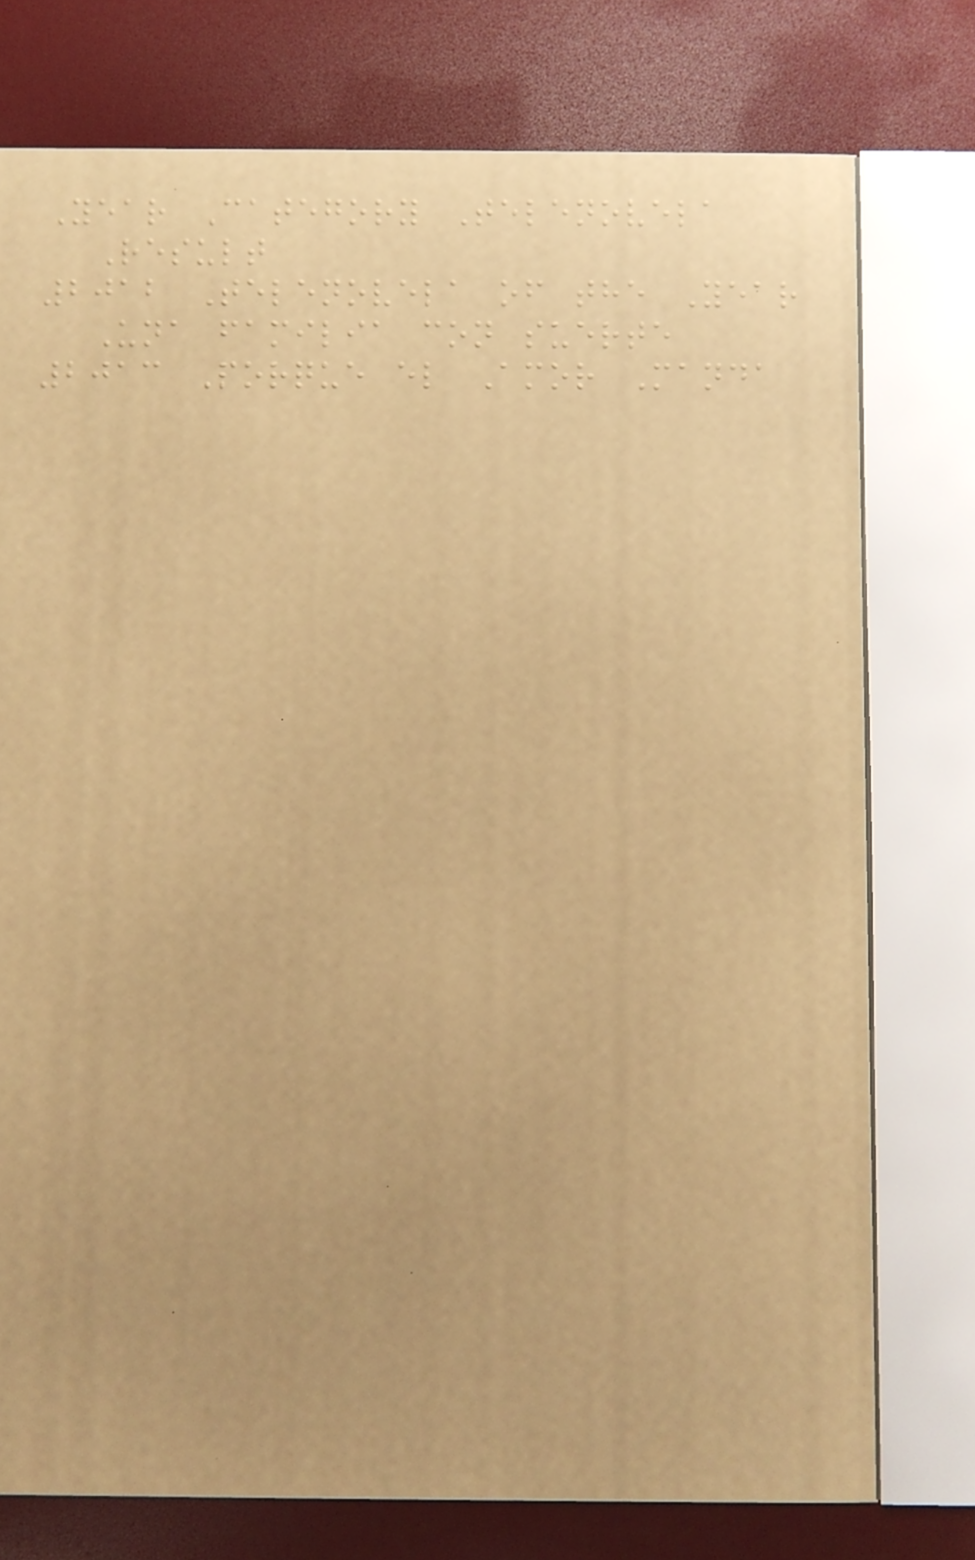Year Category Telenovela
Result
2012 Telenovela of the Year
Una familia con suerte
2013 Porque el Amor Manda
